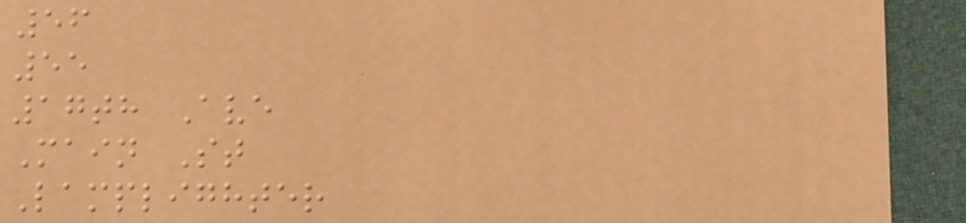56
55
17th Ave
Main St
Lamplighter
